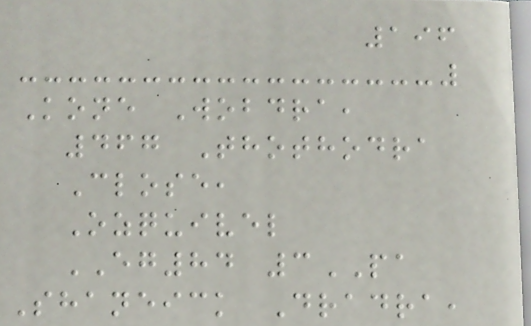196
Kone Wobdra,
467 Thothodra
Close,
Ozquivel
EG84 3PA
Shaneick Dradra,
